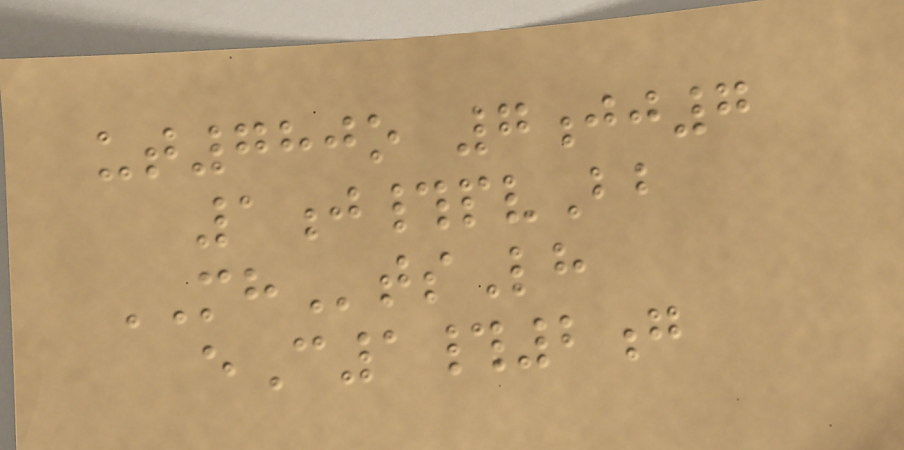ut780o 7jj7
1j#pvBb
MHtsLh
eC1#2g
